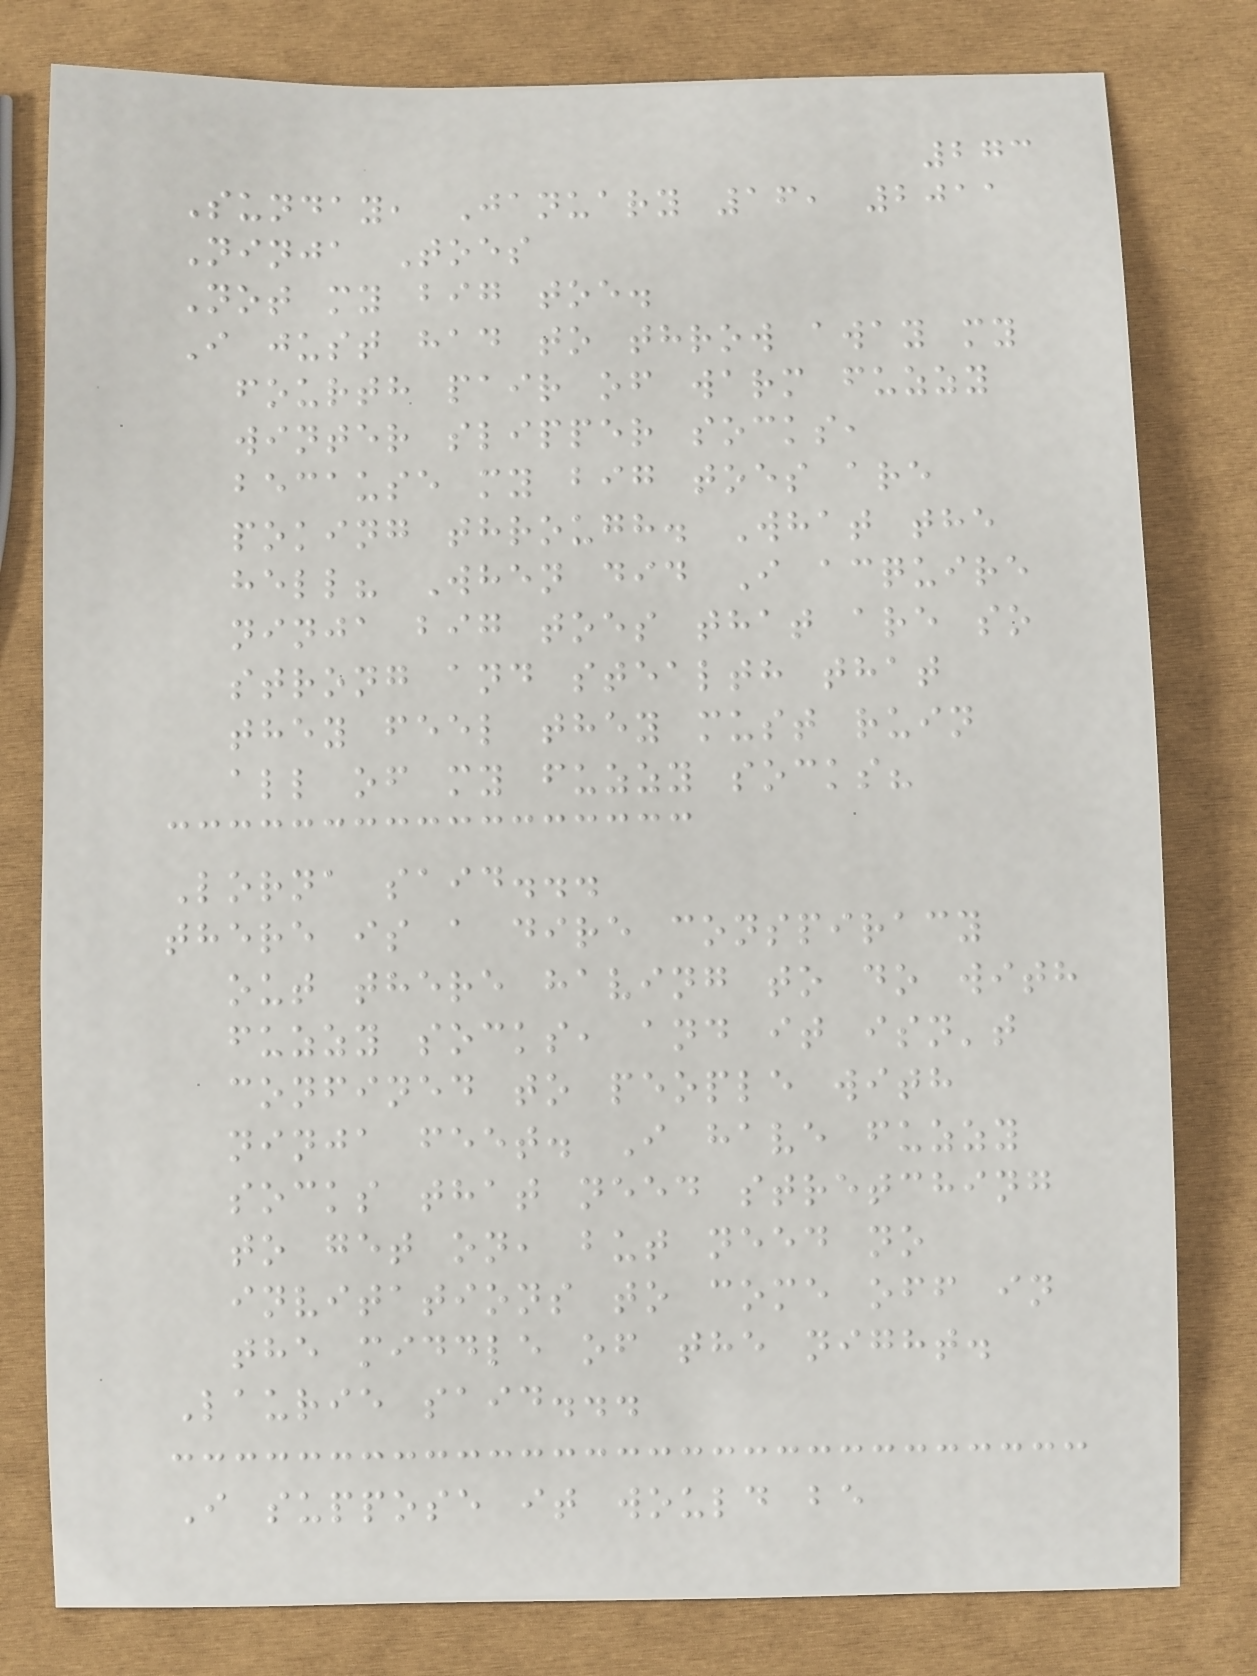273
Sunday, January 16, 2011
Ninja Toes
Not my big toe.
I just had to throw away my
fourth pair of warm fuzzy
winter slipper socks,
because my big toes are
poking through. What the
hell? When did I acquire
ninja big toes that are so
strong and stealth that
they feel they must ruin
all of my fuzzy socks?
Lorna said...
there is a dire conspiracy
out there having to do with
fuzzy socks, and it isn't
confined to people with
ninja feet. I have fuzzy
socks that need stretching
to get on, but need no
invitations to come off in
the middle of the night.
Laurie said...
I suppose it would be
